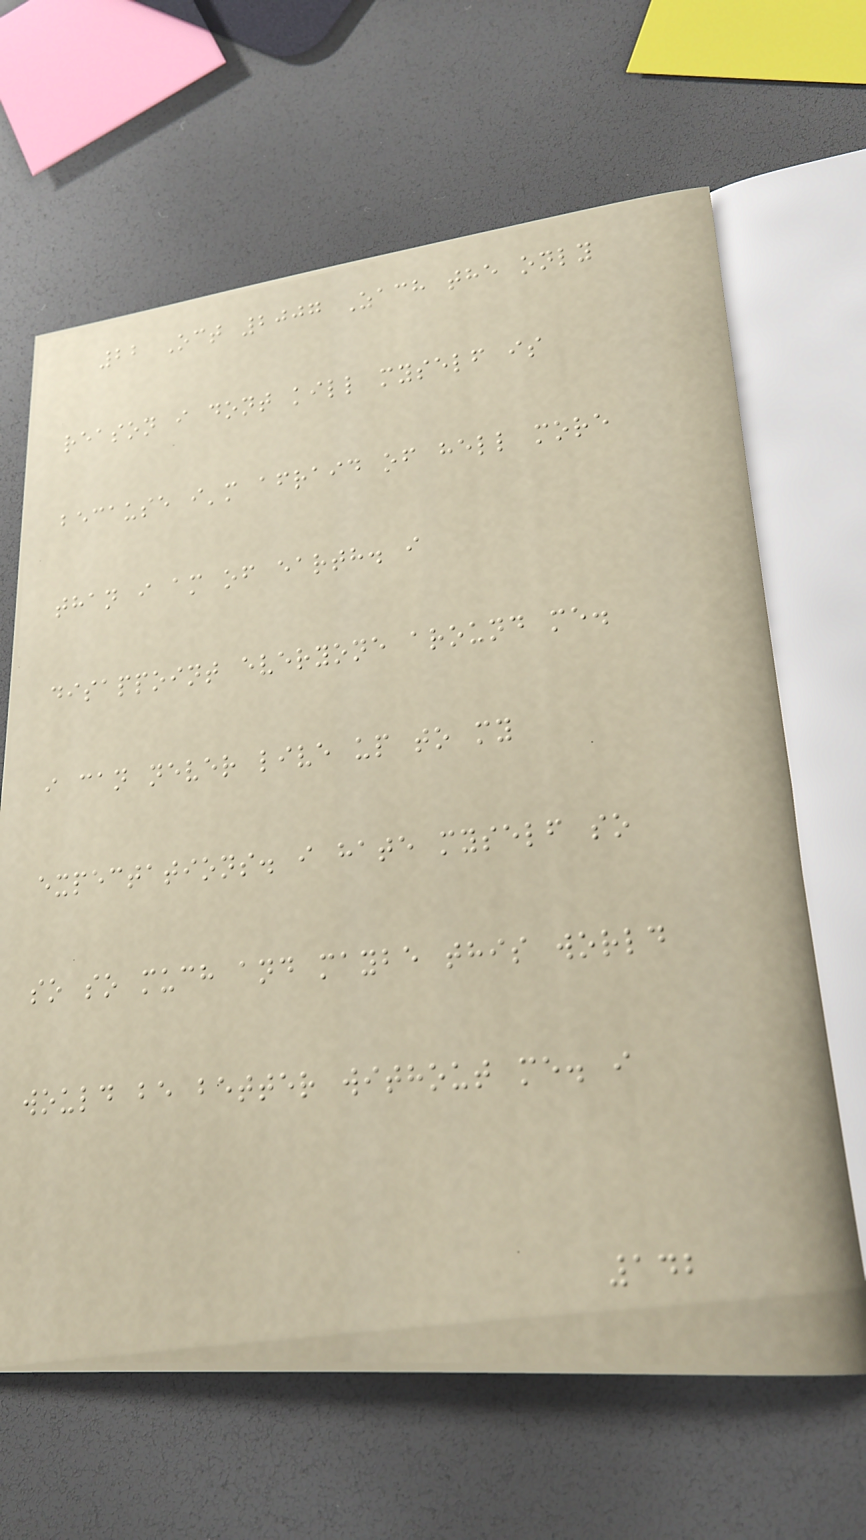22 Oct 2007 Zach the only
reason i dont kill myself is
because i'm afraid of hell more
than i am of earth. i
disappoint everyone around me.
i can never live up to my
expectations. i hate myself so
so so much and maybe this world
would be better without me. i
142
